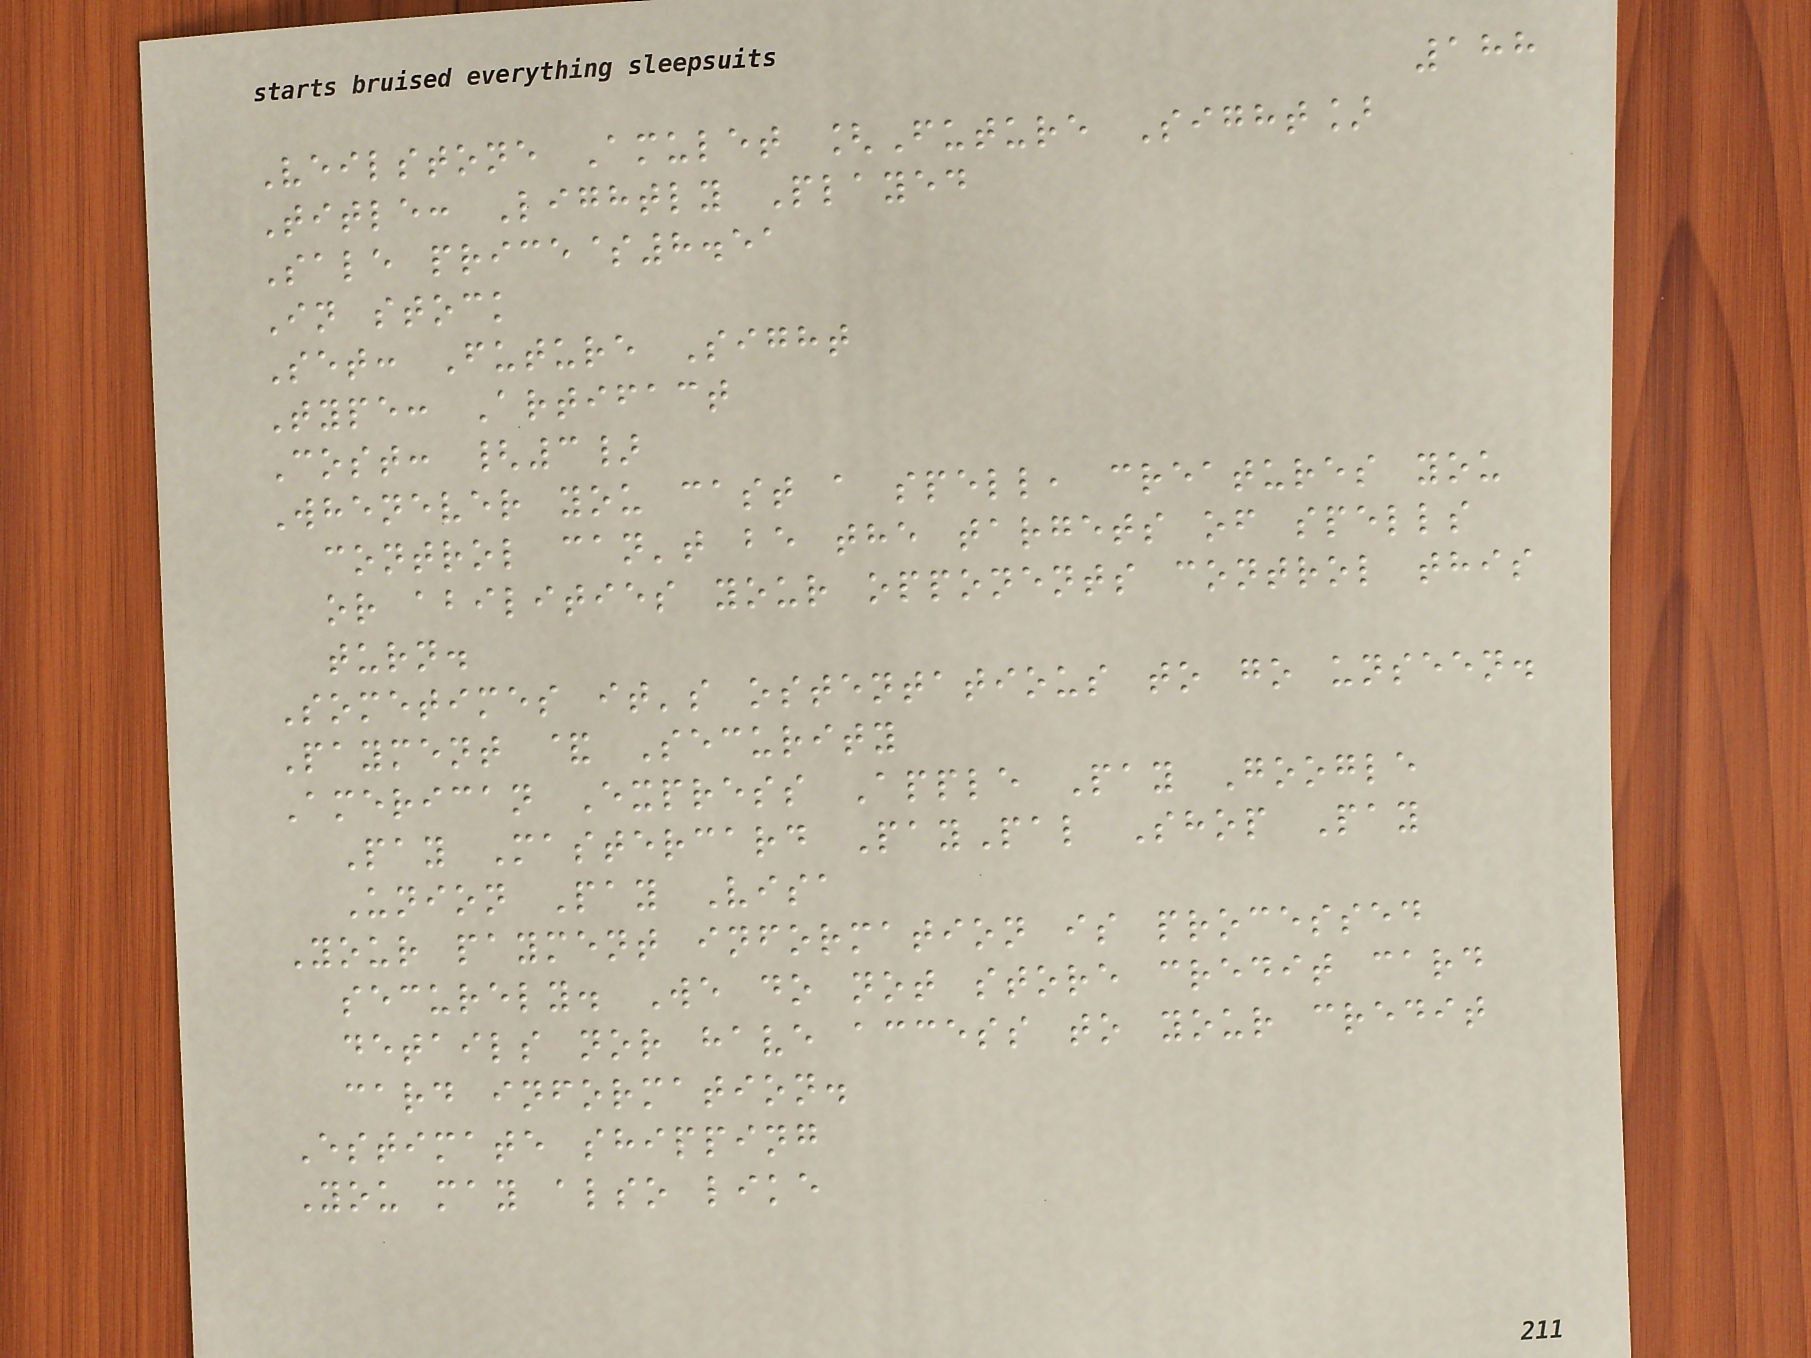188
Veilstone Amulet [Future Sight]
Title: Lightly Played
Sale price$8.51
In stock
Set: Future Sight
Type: Artifact
Cost: {3}
Whenever you cast a spell, creatures you
control can't be the targets of spells
or abilities your opponents control this
turn.
Sometimes it's ostentatious to go unseen.
Payment & Security
American Express Apple Pay Google
Pay Mastercard PayPal Shop Pay
Union Pay Visa
Your payment information is processed
securely. We do not store credit card
details nor have access to your credit
card information.
Estimate shipping
You may also like
